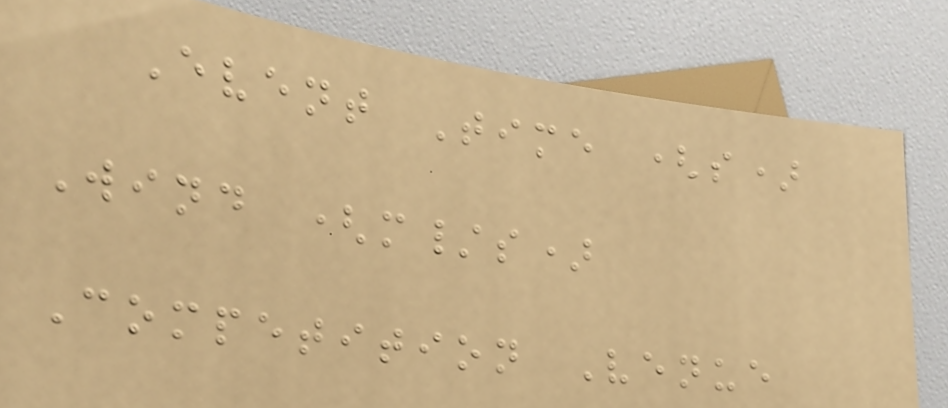Event Time (s)
Wind (m/s)
Competition Venue
